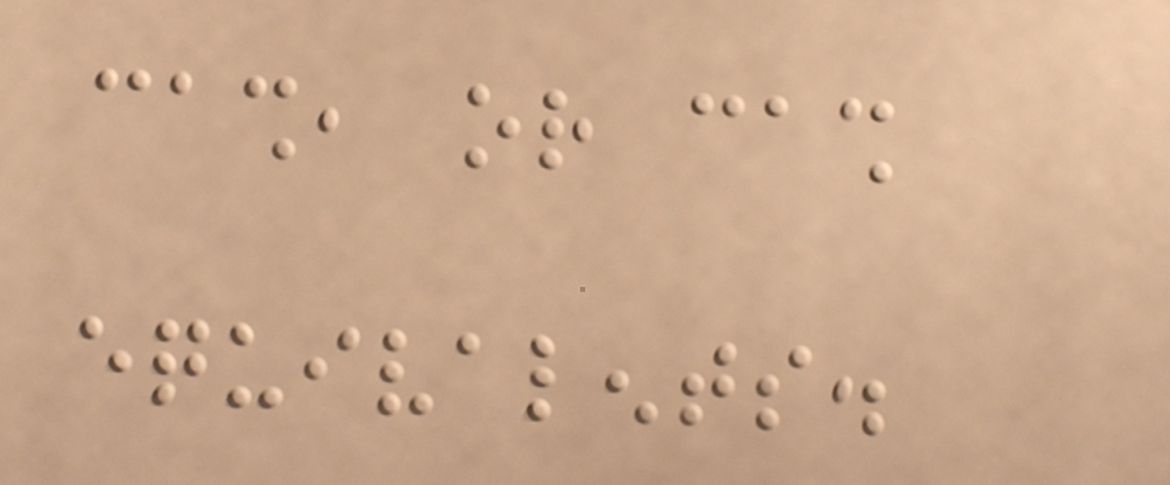cash, or cash
equivalents.
